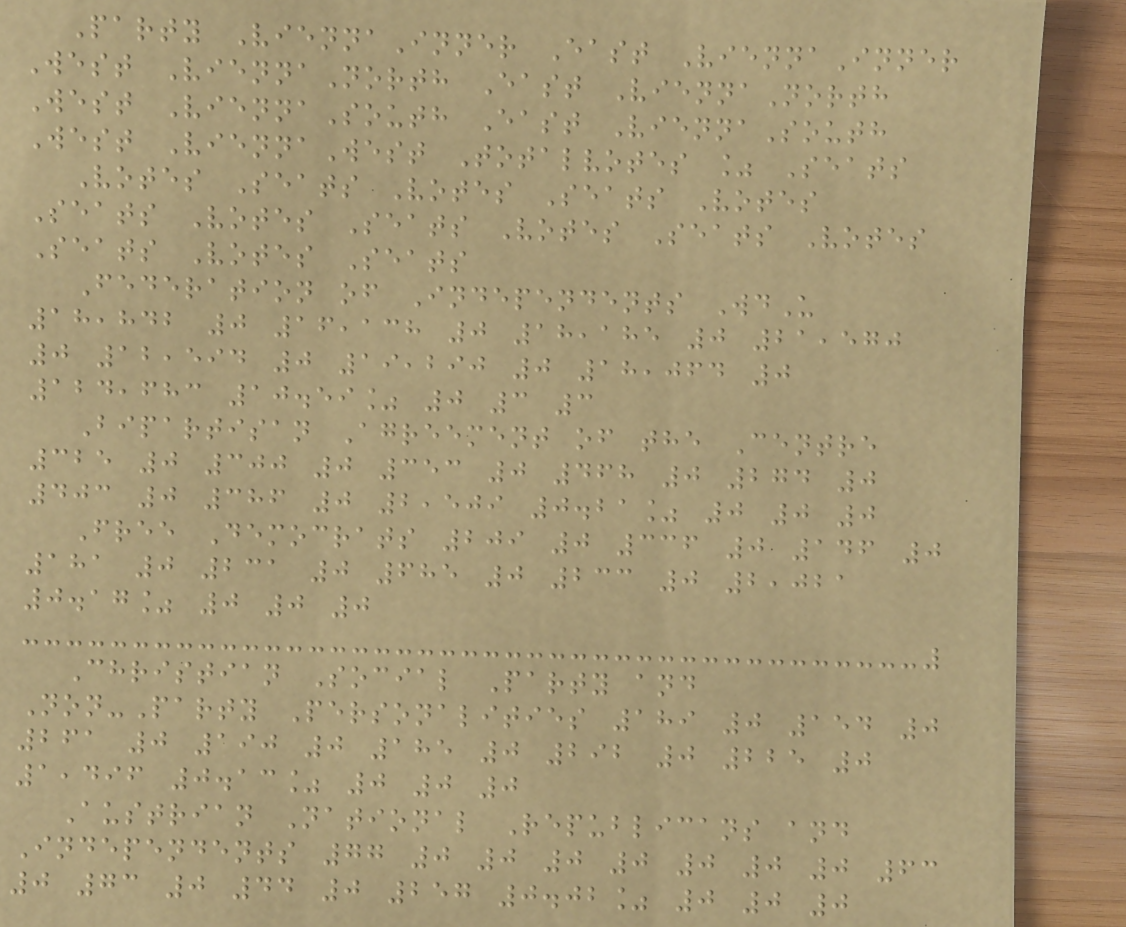Party ViennaInner East ViennaInner
West ViennaNorth East ViennaNorth
West ViennaSouth East ViennaSouth
West ViennaWest Totalvotes % Seats
Votes Seats Votes Seats Votes
Seats Votes Seats Votes Seats Votes
Seats Votes Seats
Federation of Independents WdU
18,842 0 16,138 0 18,185 0 21,570
0 12,594 0 19,290 0 18,064 0
124,683 10.59% 0 3 3
Bipartisan Agreement of the Centre
325 0 300 0 353 0 468 0 274 0
403 0 386 0 2,509 0.21% 0 0 0
Free Democrats 209 0 336 0 146 0
181 0 231 0 685 0 233 0 2,021
0.17% 0 0 0
Christian Social Party and
Non-Party Personalities 189 0 154 0
261 0 190 0 185 0 292 0 225 0
1,496 0.13% 0 0 0
Austrian National Republicans and
Independents 77 0 0 0 0 0 0 0 63
0 73 0 44 0 257 0.02% 0 0 0
